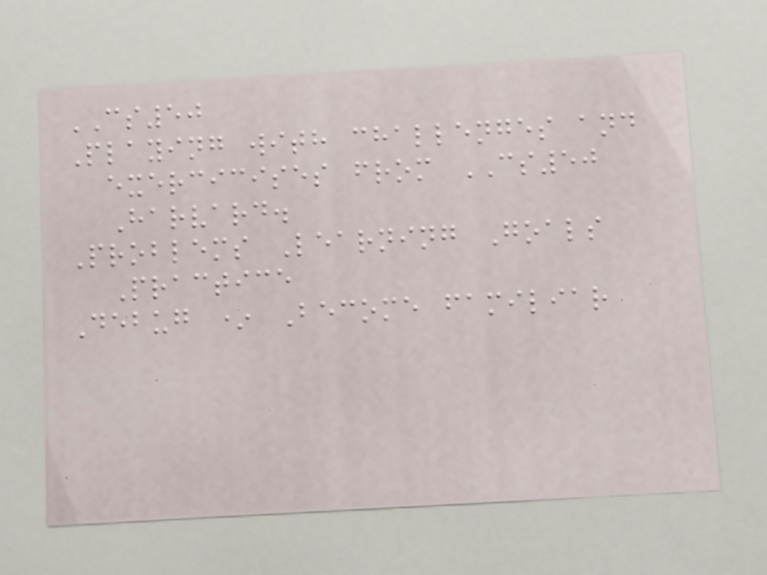CS50
Playing with challenges and
exercicises from CS50
Harvard.
Problems Learning Goals
Practice
Debug * Become familiar
